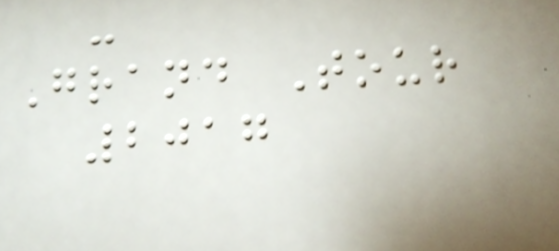-
Grand Tour
2017
